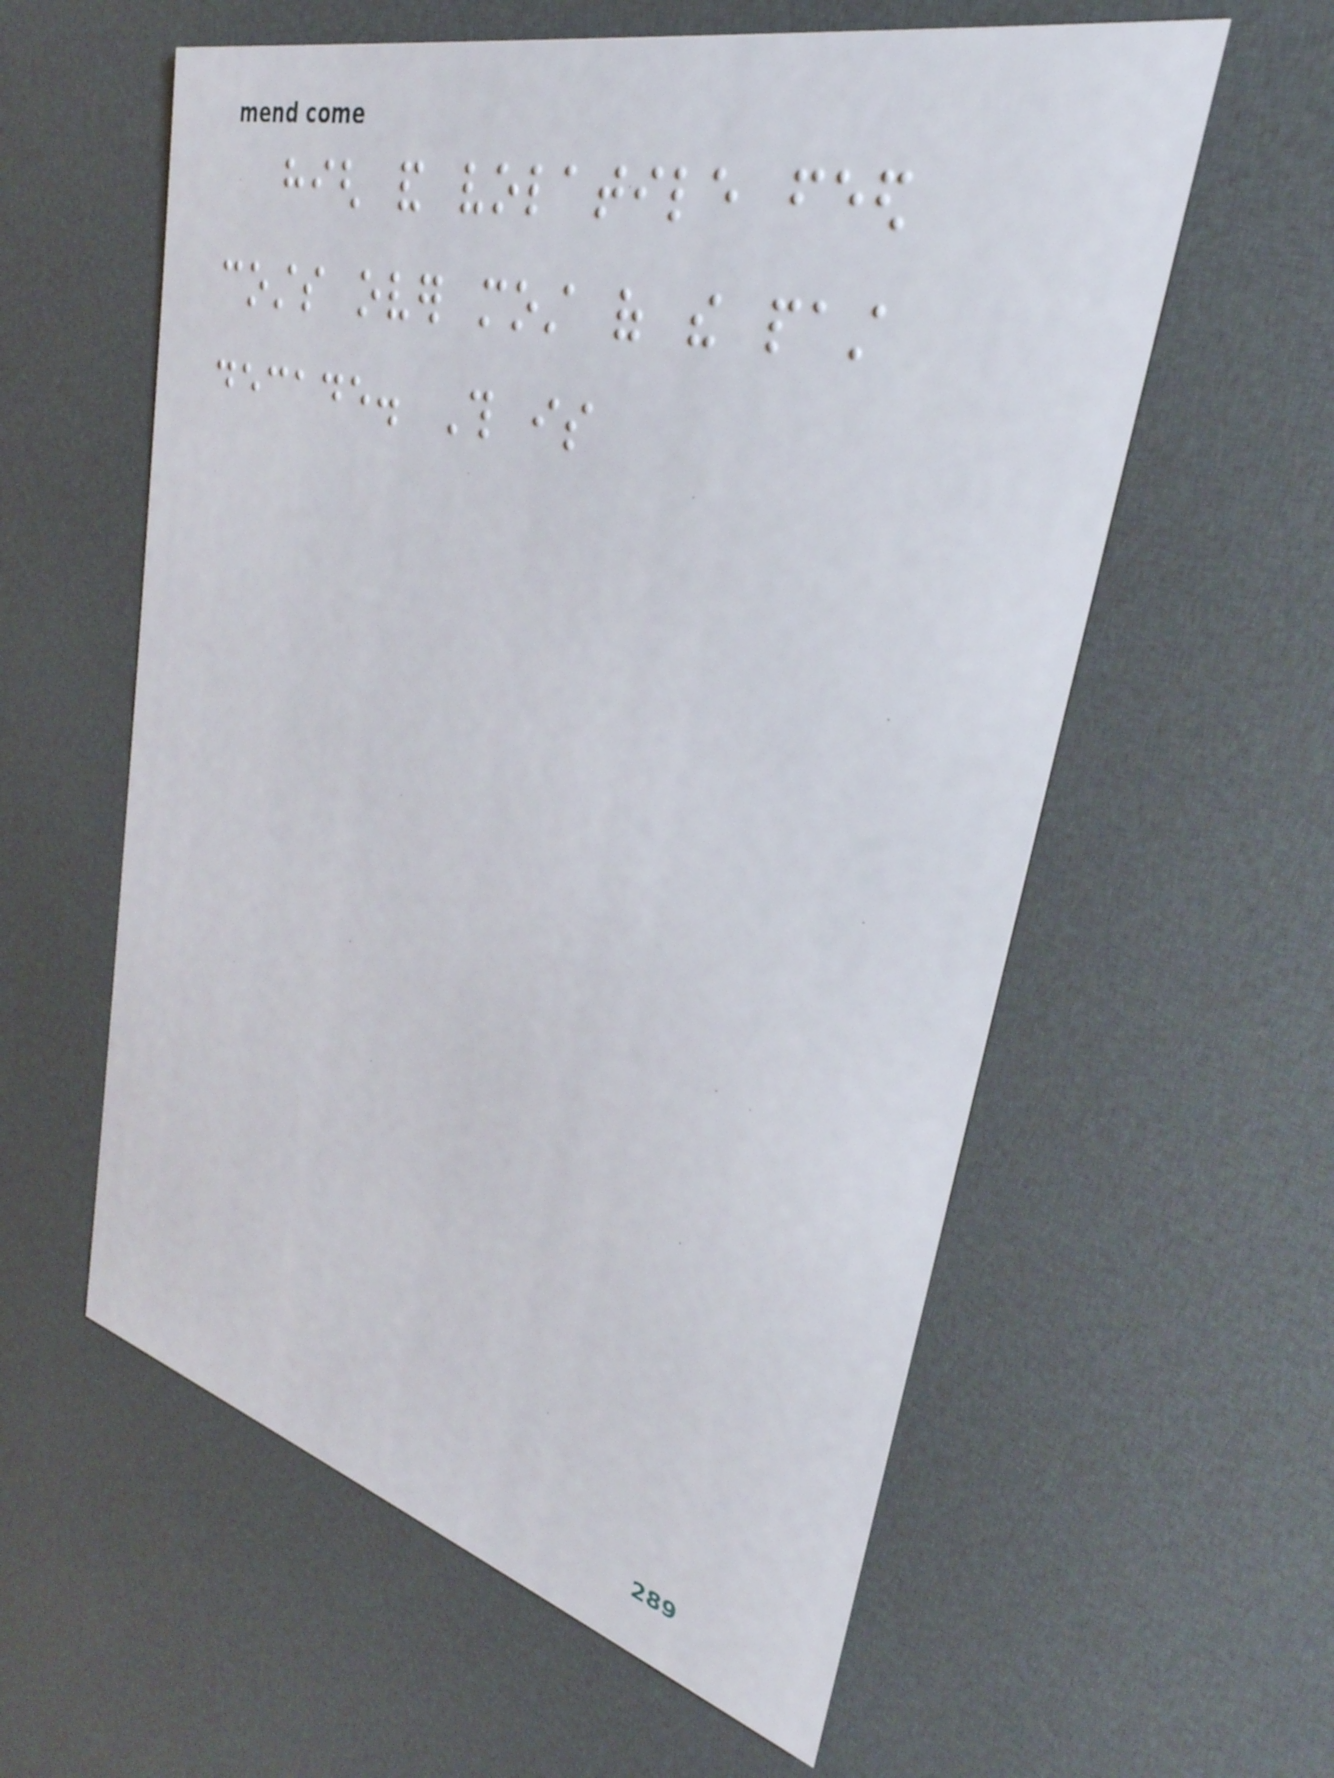high and volatile feed
costs over most of the past
decade. This is
